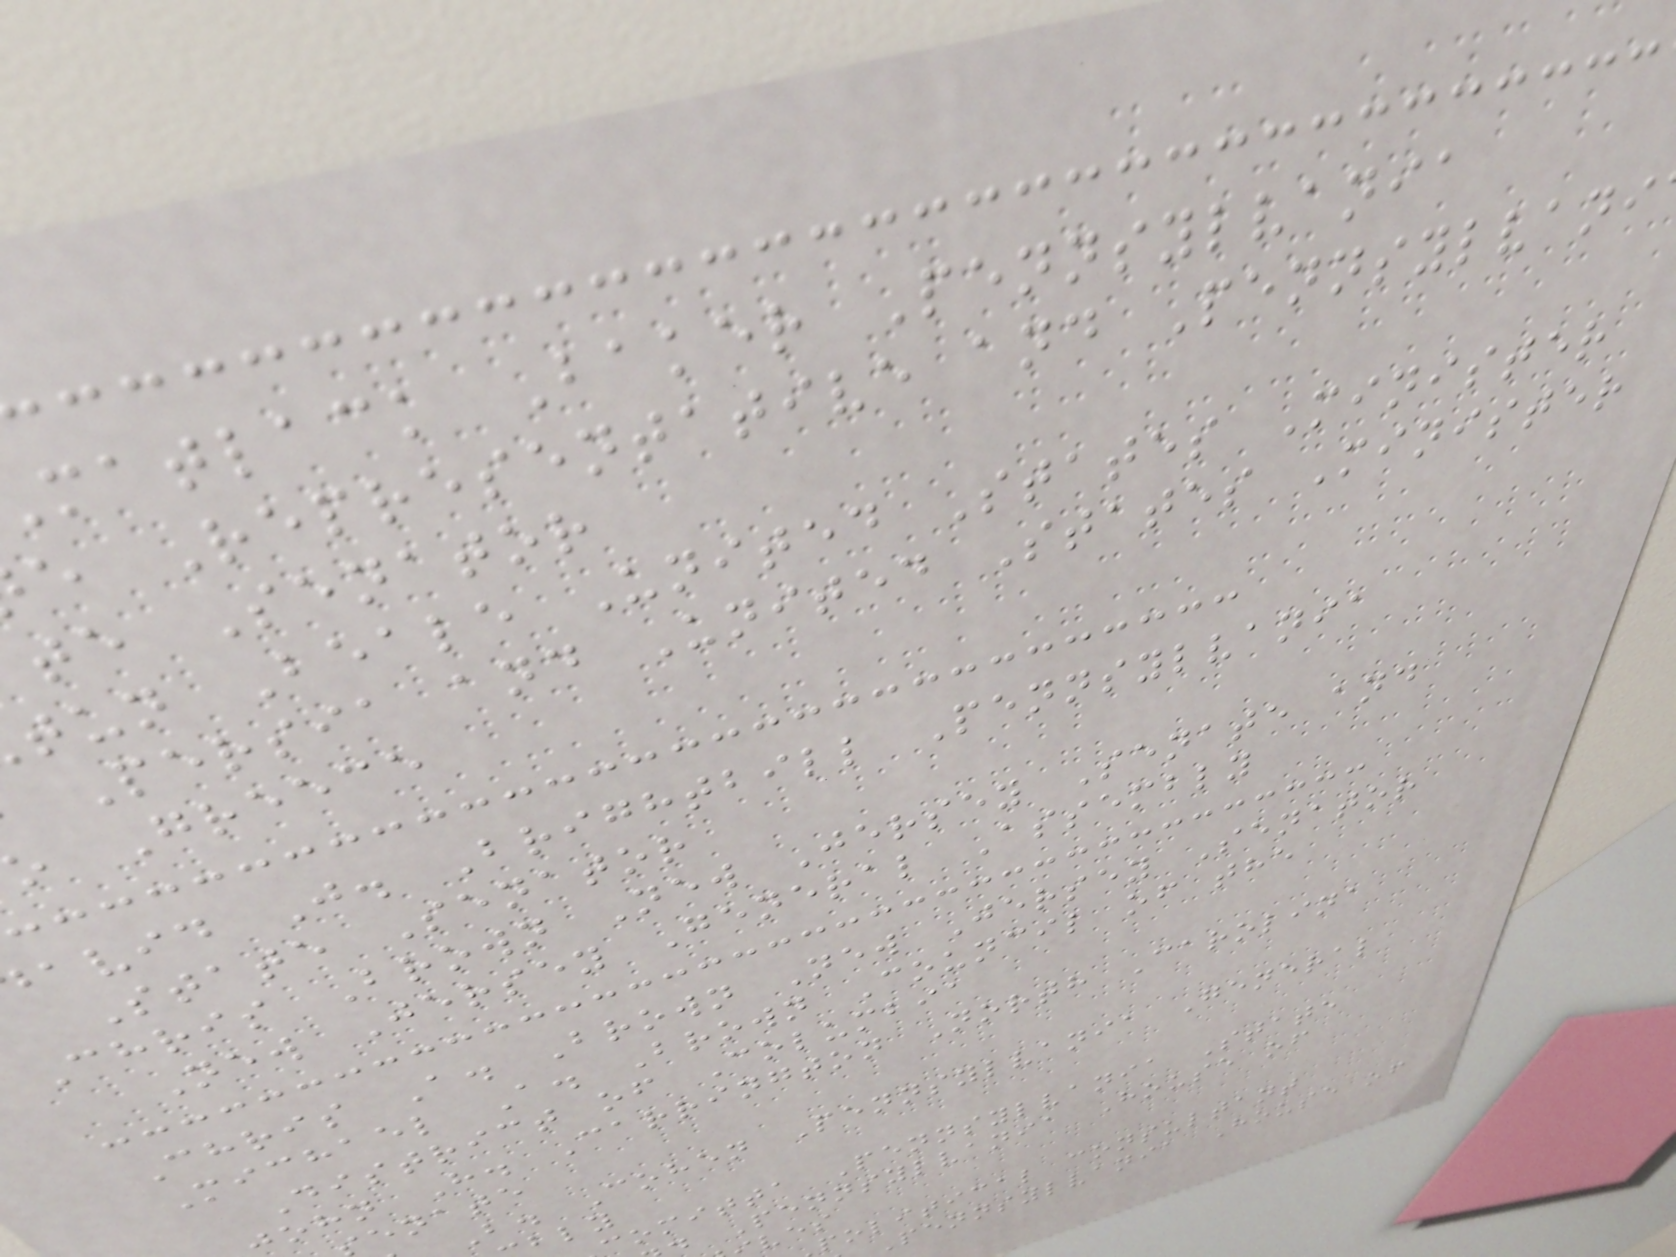matlack Baker Pennsylvania
e Representative and Pennsylvani
te Senator
tun Beale United States Minister
Persia and United States Minister
o Greece
avid J. Brightbill Pennsylvania
State Senator
Chris Brown New Jersey Senate and
New Jersey General Assembly
Chris A. Brown New Jersey Senator
Michael A. Brown Council of the
District of Columbia
ohn H. Carrington North Carolina
enate
B. Cohen Pennsylvania General
comitta Pennsylvania State
Pennsylvania House of
political consultant
Pennsylvania House of
